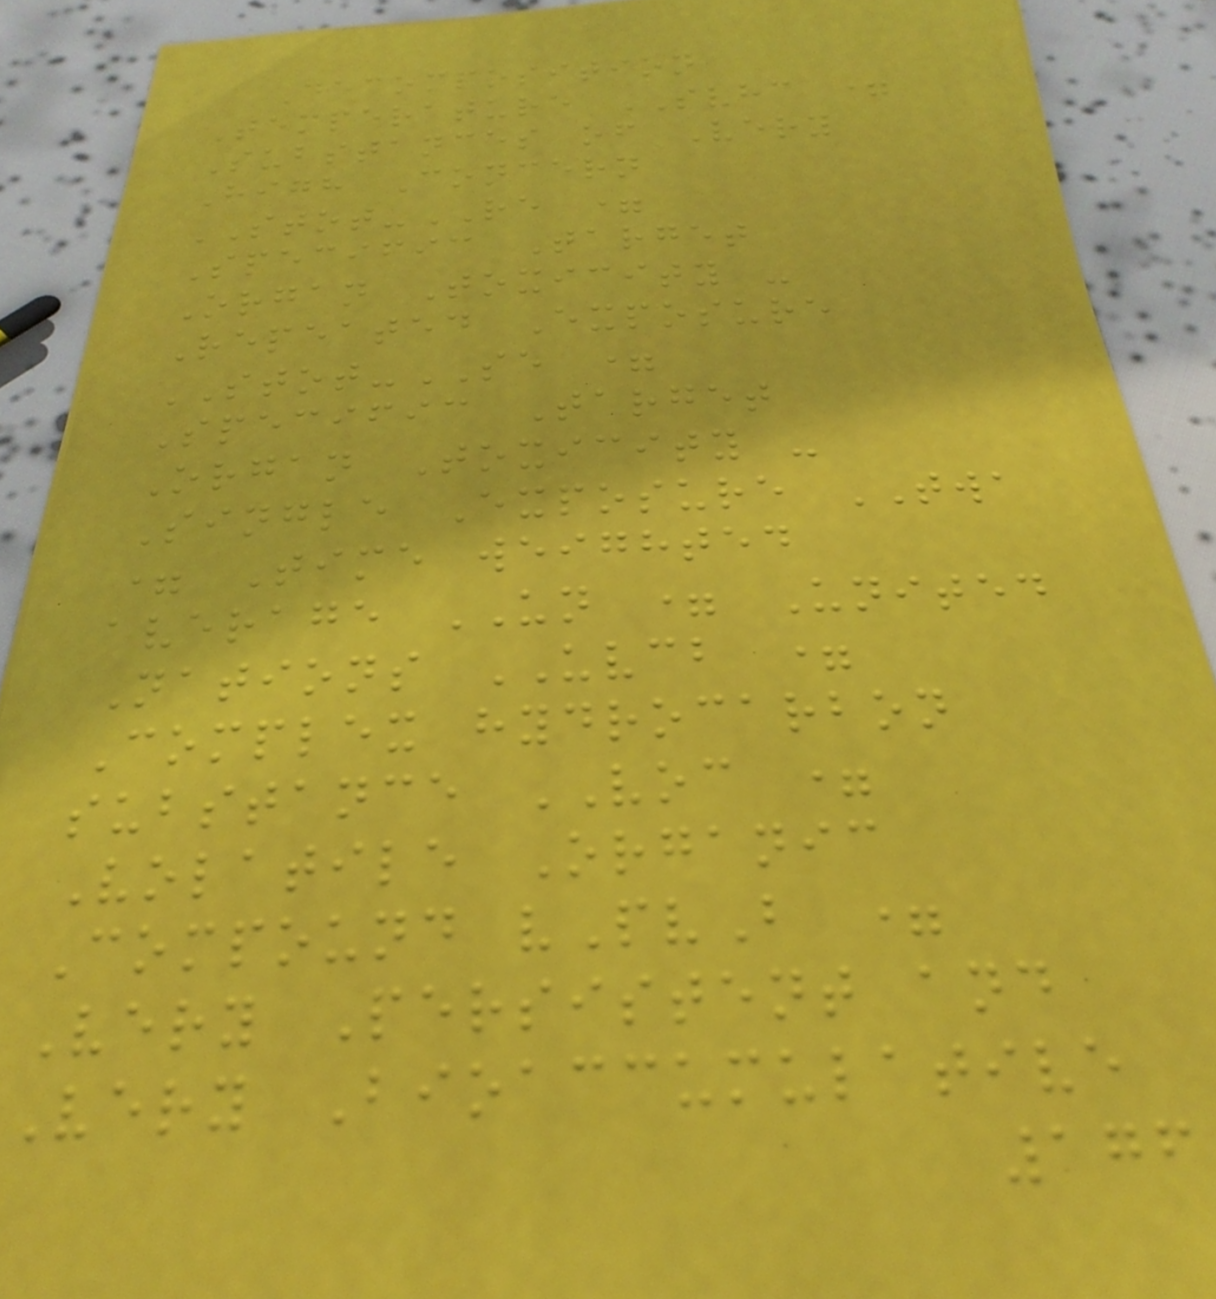Decomposition
Temperature SVHC =
Substances of Very
High Concern
STOT-RE =
Specific Target
Organ Toxicity -
Repeated Exposure
STOT-SE =
Specific Target
Organ Toxicity -
Single Exposure TWA
= Time weighted
average UN = United
Nations UVCB =
Complex hydrocarbon
substance VOC =
Volatile Organic
Compound vPvB =
Very Persistent and
Very Bioaccumulative
176
